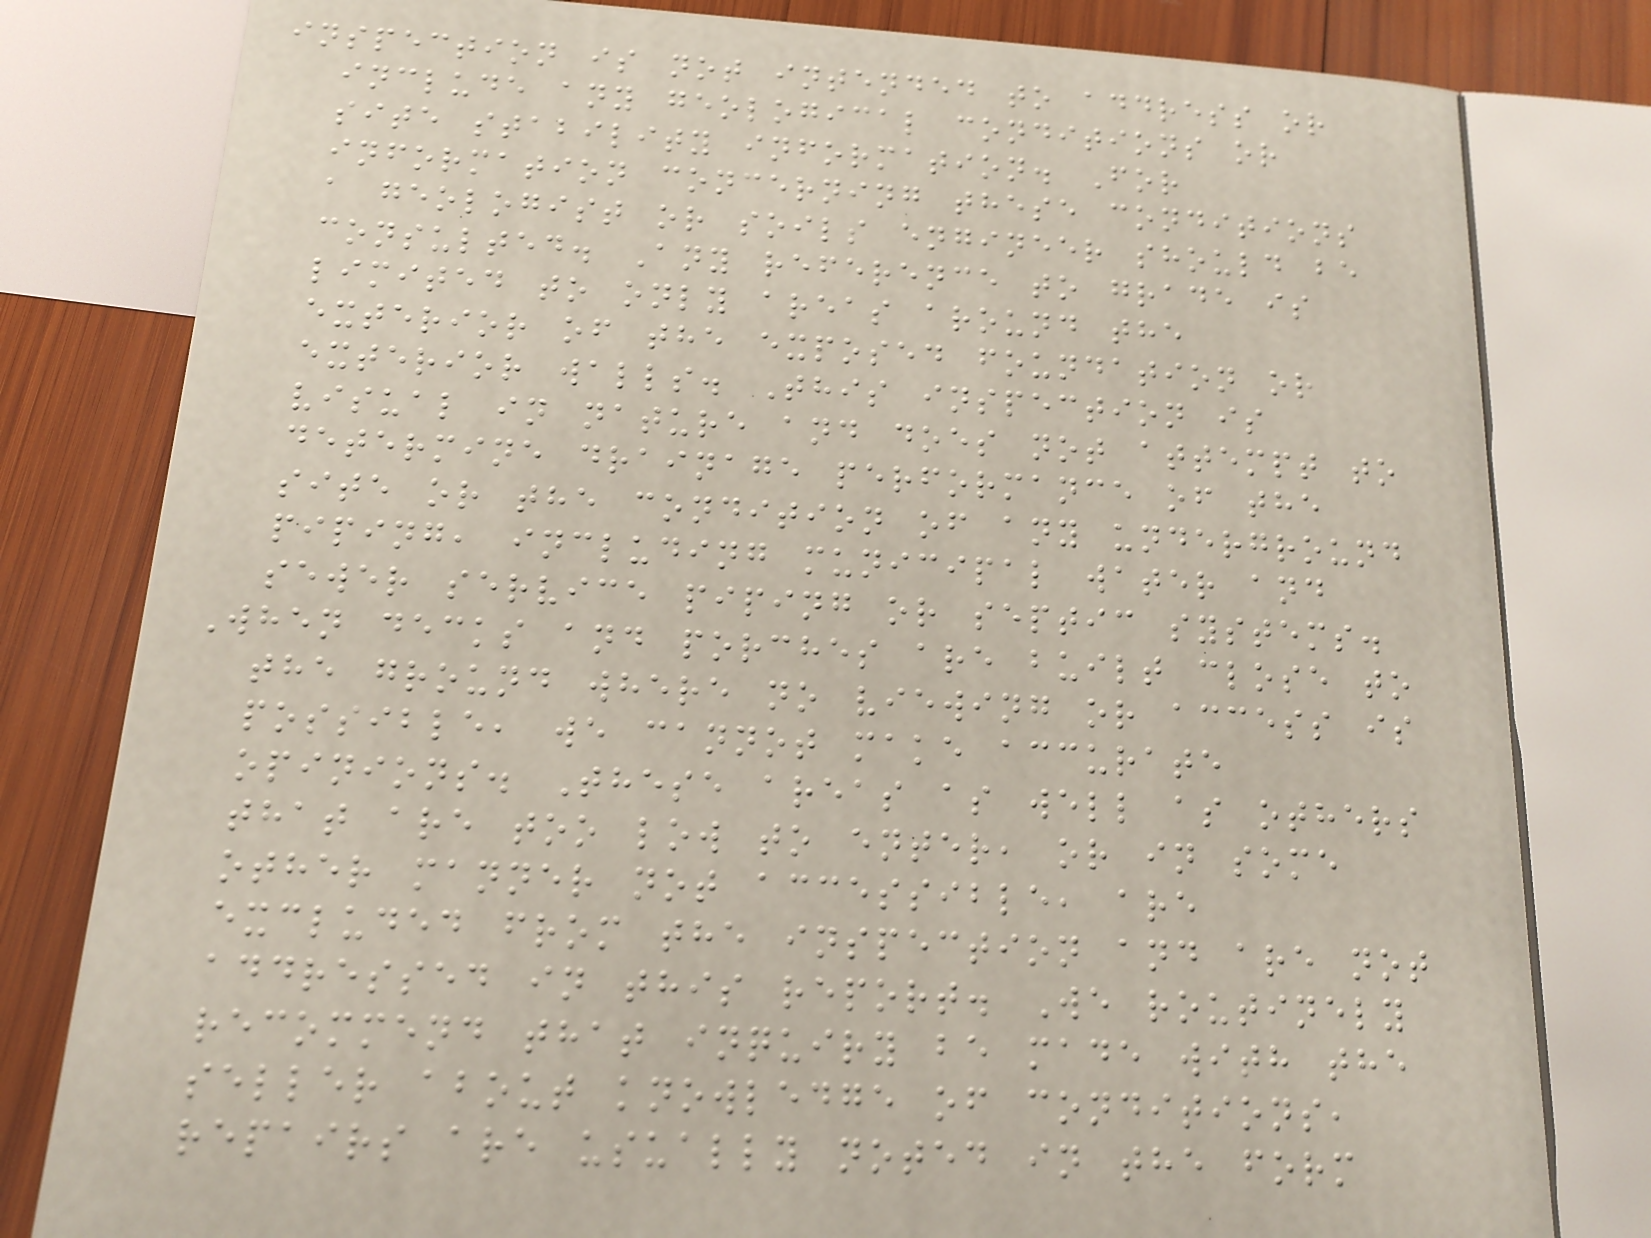inspection is not intended to address or
include any geological conditions or
site stability information. For
information concerning these conditions
a geologist or soils engineer should be
consulted. Any reference to grade is
limited to only areas around the
exterior of the exposed foundation or
exterior walls. This inspection is
visual in nature and does not attempt to
determine drainage performance of the
site or the condition of any underground
piping, including municipal water and
sewer service piping or septic systems.
When decks and porches are built close to
the ground where no viewing or access is
possible, we cannot make accurate
opinions. These areas as well as others
that are too low to enter, or in some
other manner not accessible, are
excluded from the inspection and are not
addressed in this report. We routinely
recommend that inquiry be made with the
seller about knowledge of conditions,
repairs are usually noted in the form
